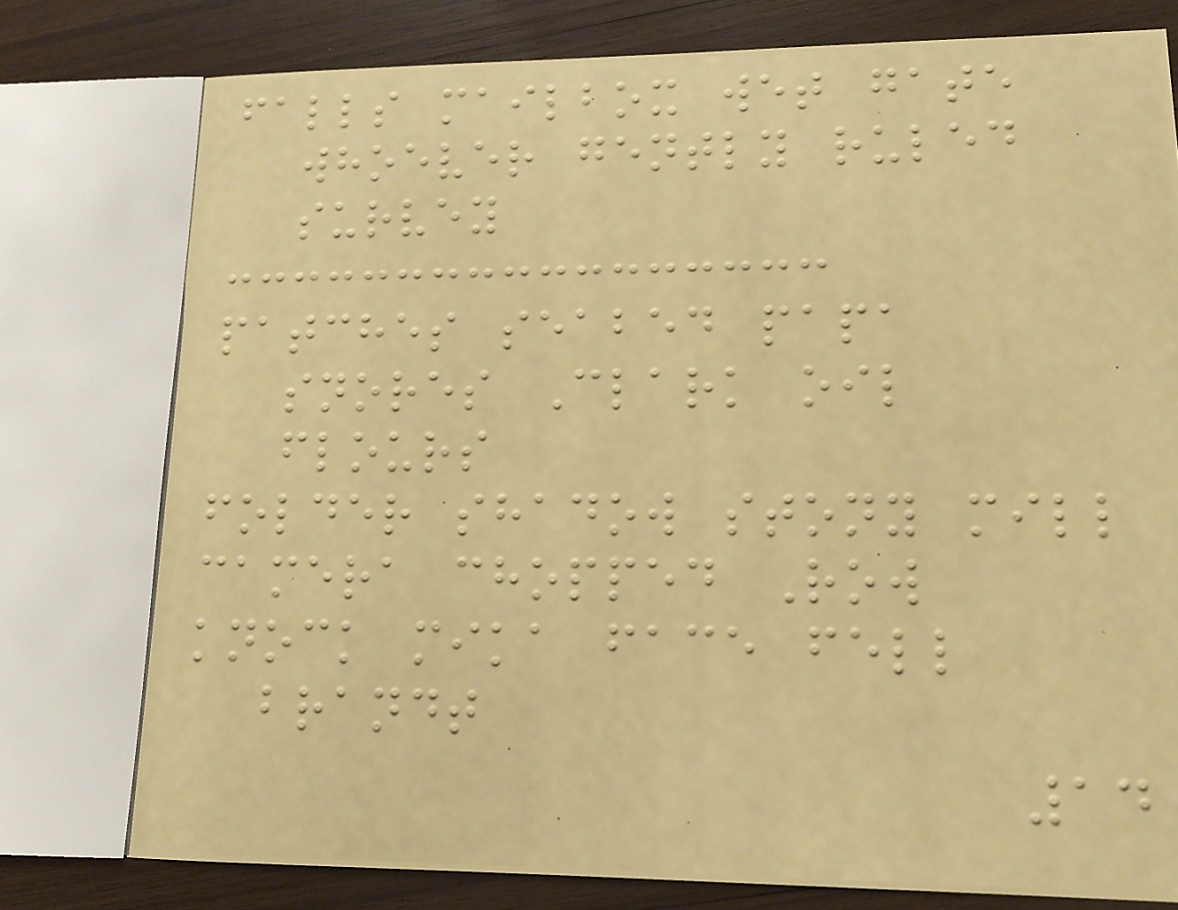falls mailbox wet gate
whoever gently ruled
survey
patches seabed papa
snores Clark oil
flours
folder shadow stony mill
camera chopped Row
knock mika face fell
brandt
14
